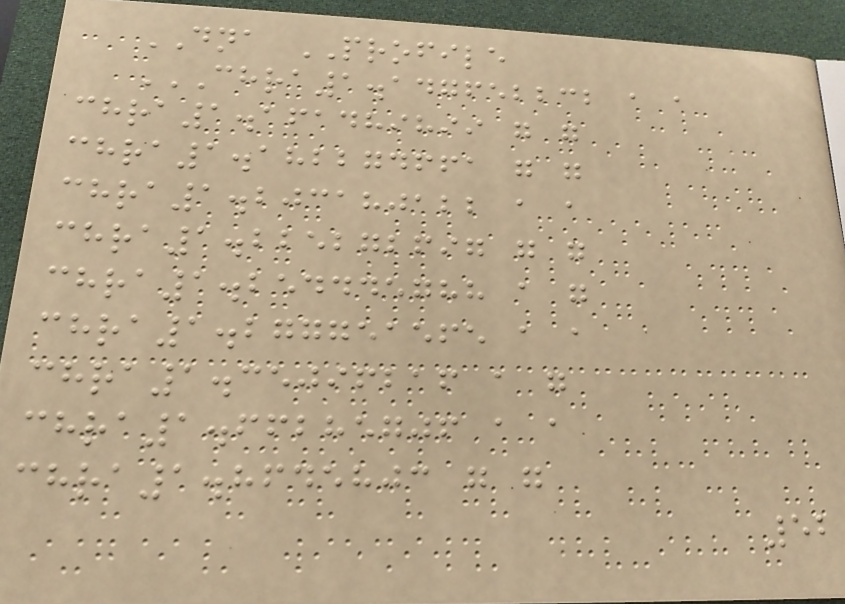DNA PROFILE
CHRA1.147652232 A A
CHRA1.161489899 G G
CHRA1.182274661 G G
CHRA1.203180122 A A
CHRA1.225272697 G G
CHRA1.254445788 A G
CHRA1.277751565 A A
CHRA1.35096216 A G
CHRA1.66285706 A A
CHRA1.8645803 G G
52
